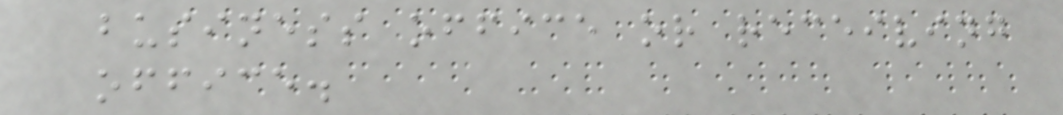business office or receiving
office.
